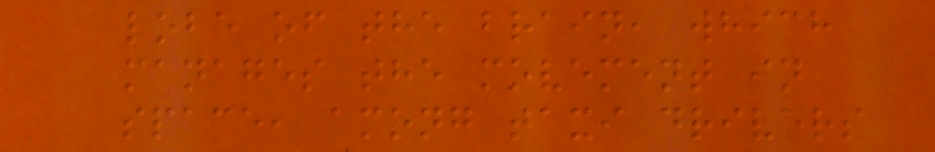lobe of the brain, which
manages the movement in
space, among taxi drivers
